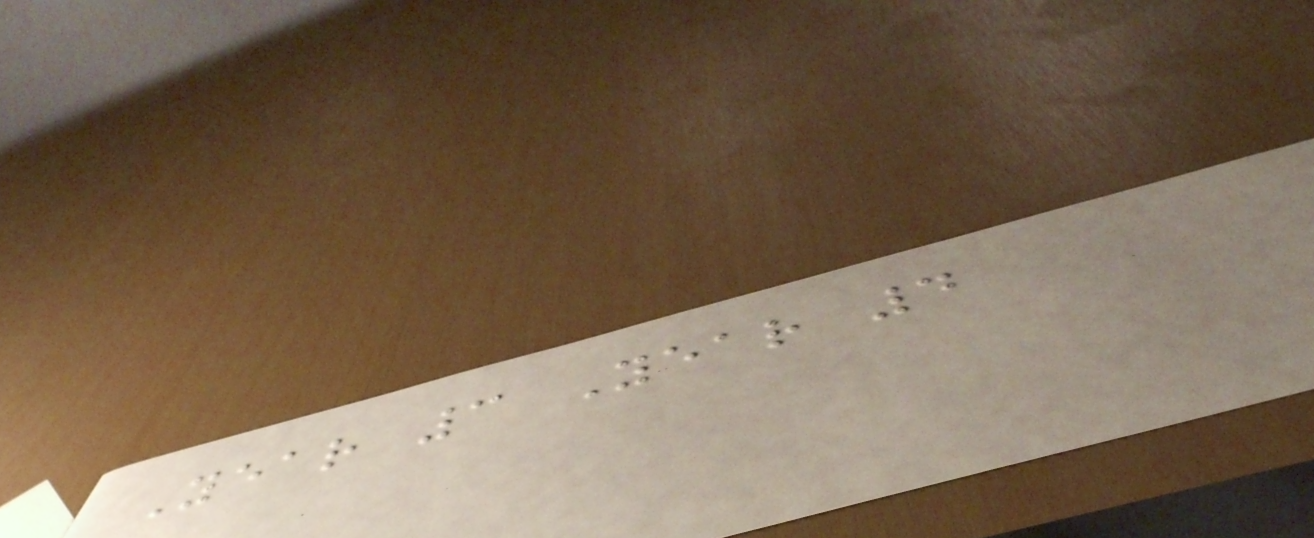Year 3 Year 4
